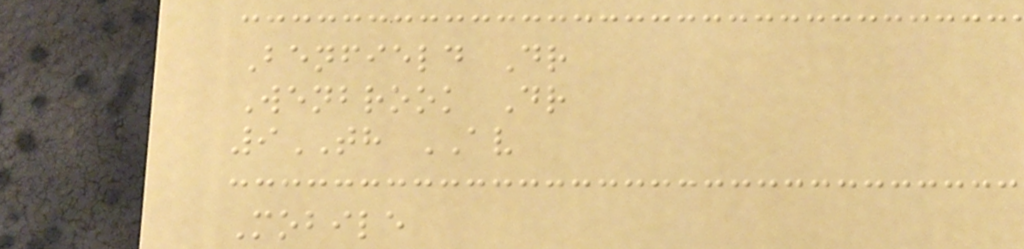Benfield Dr
Wenbrook Dr
9TH AV
Mobile
